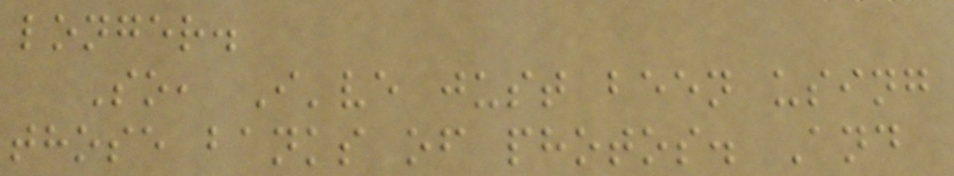longer.
So, I've just been using
those banks of photos. And
